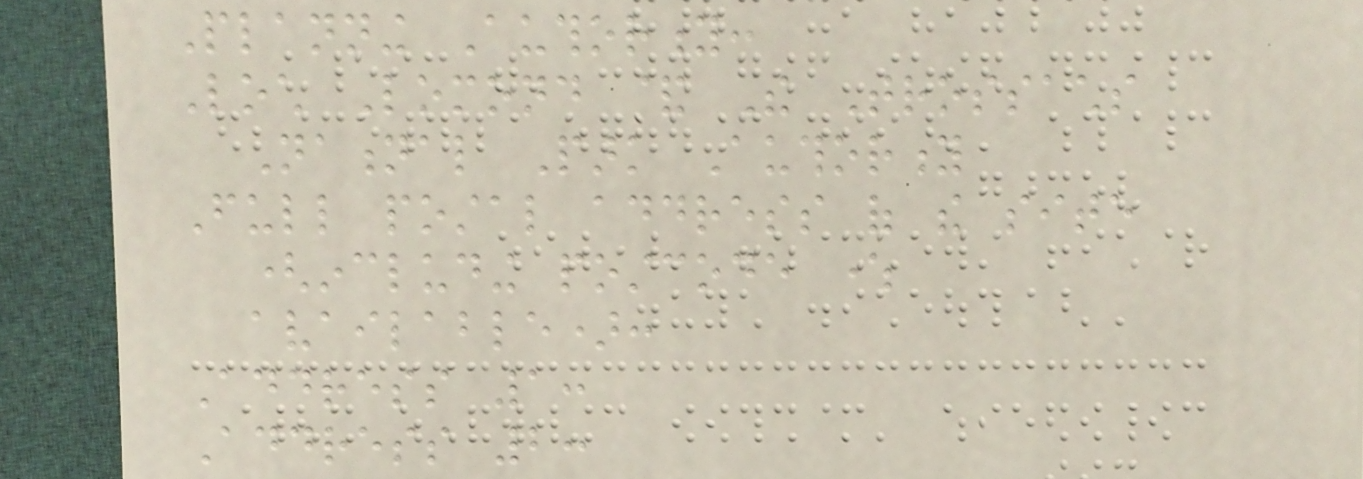Planning Authority:
Loch Lomond & The Trossachs
National Park Authority
Full postal address of the site
(including postcode where
available):
Address 1:
Address 2:
